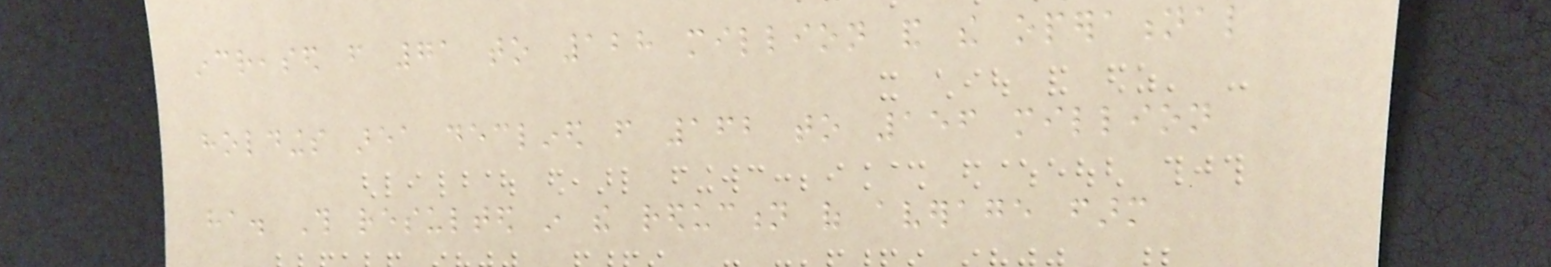increased from 71 to 128 million and the operational
holdings area declined from 162 to 156 million
ha. This resulted in the reduction of average farm
